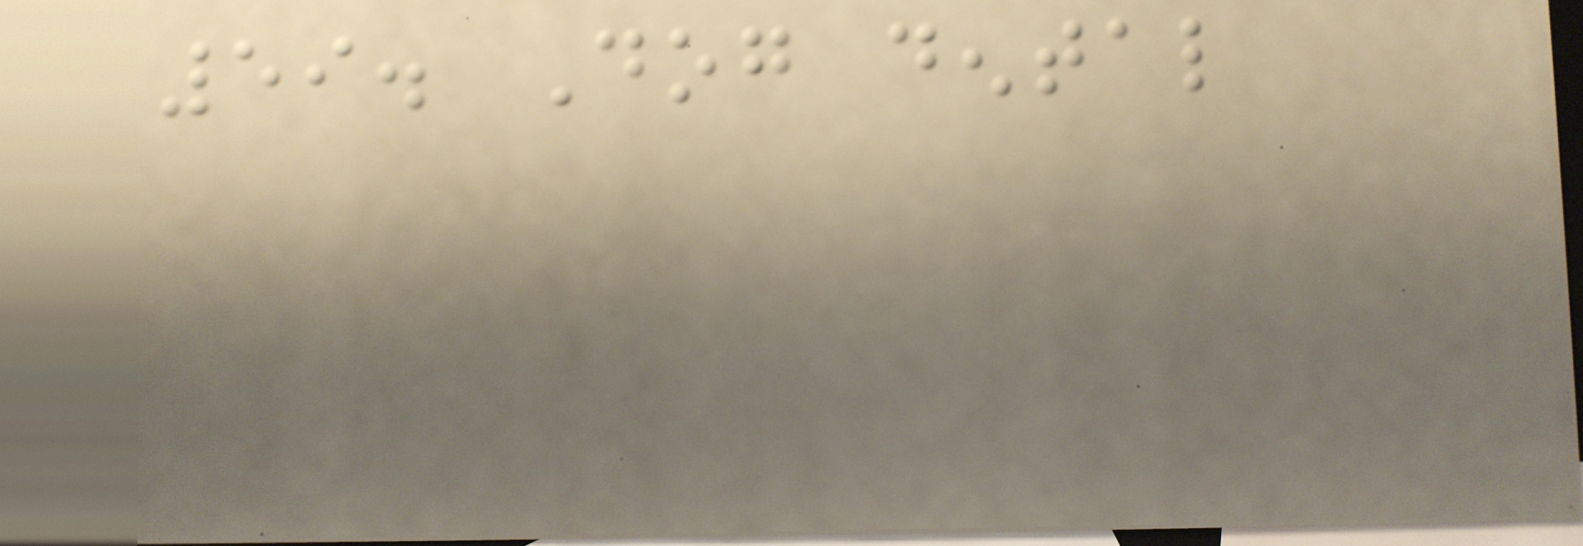59. Dog dental
